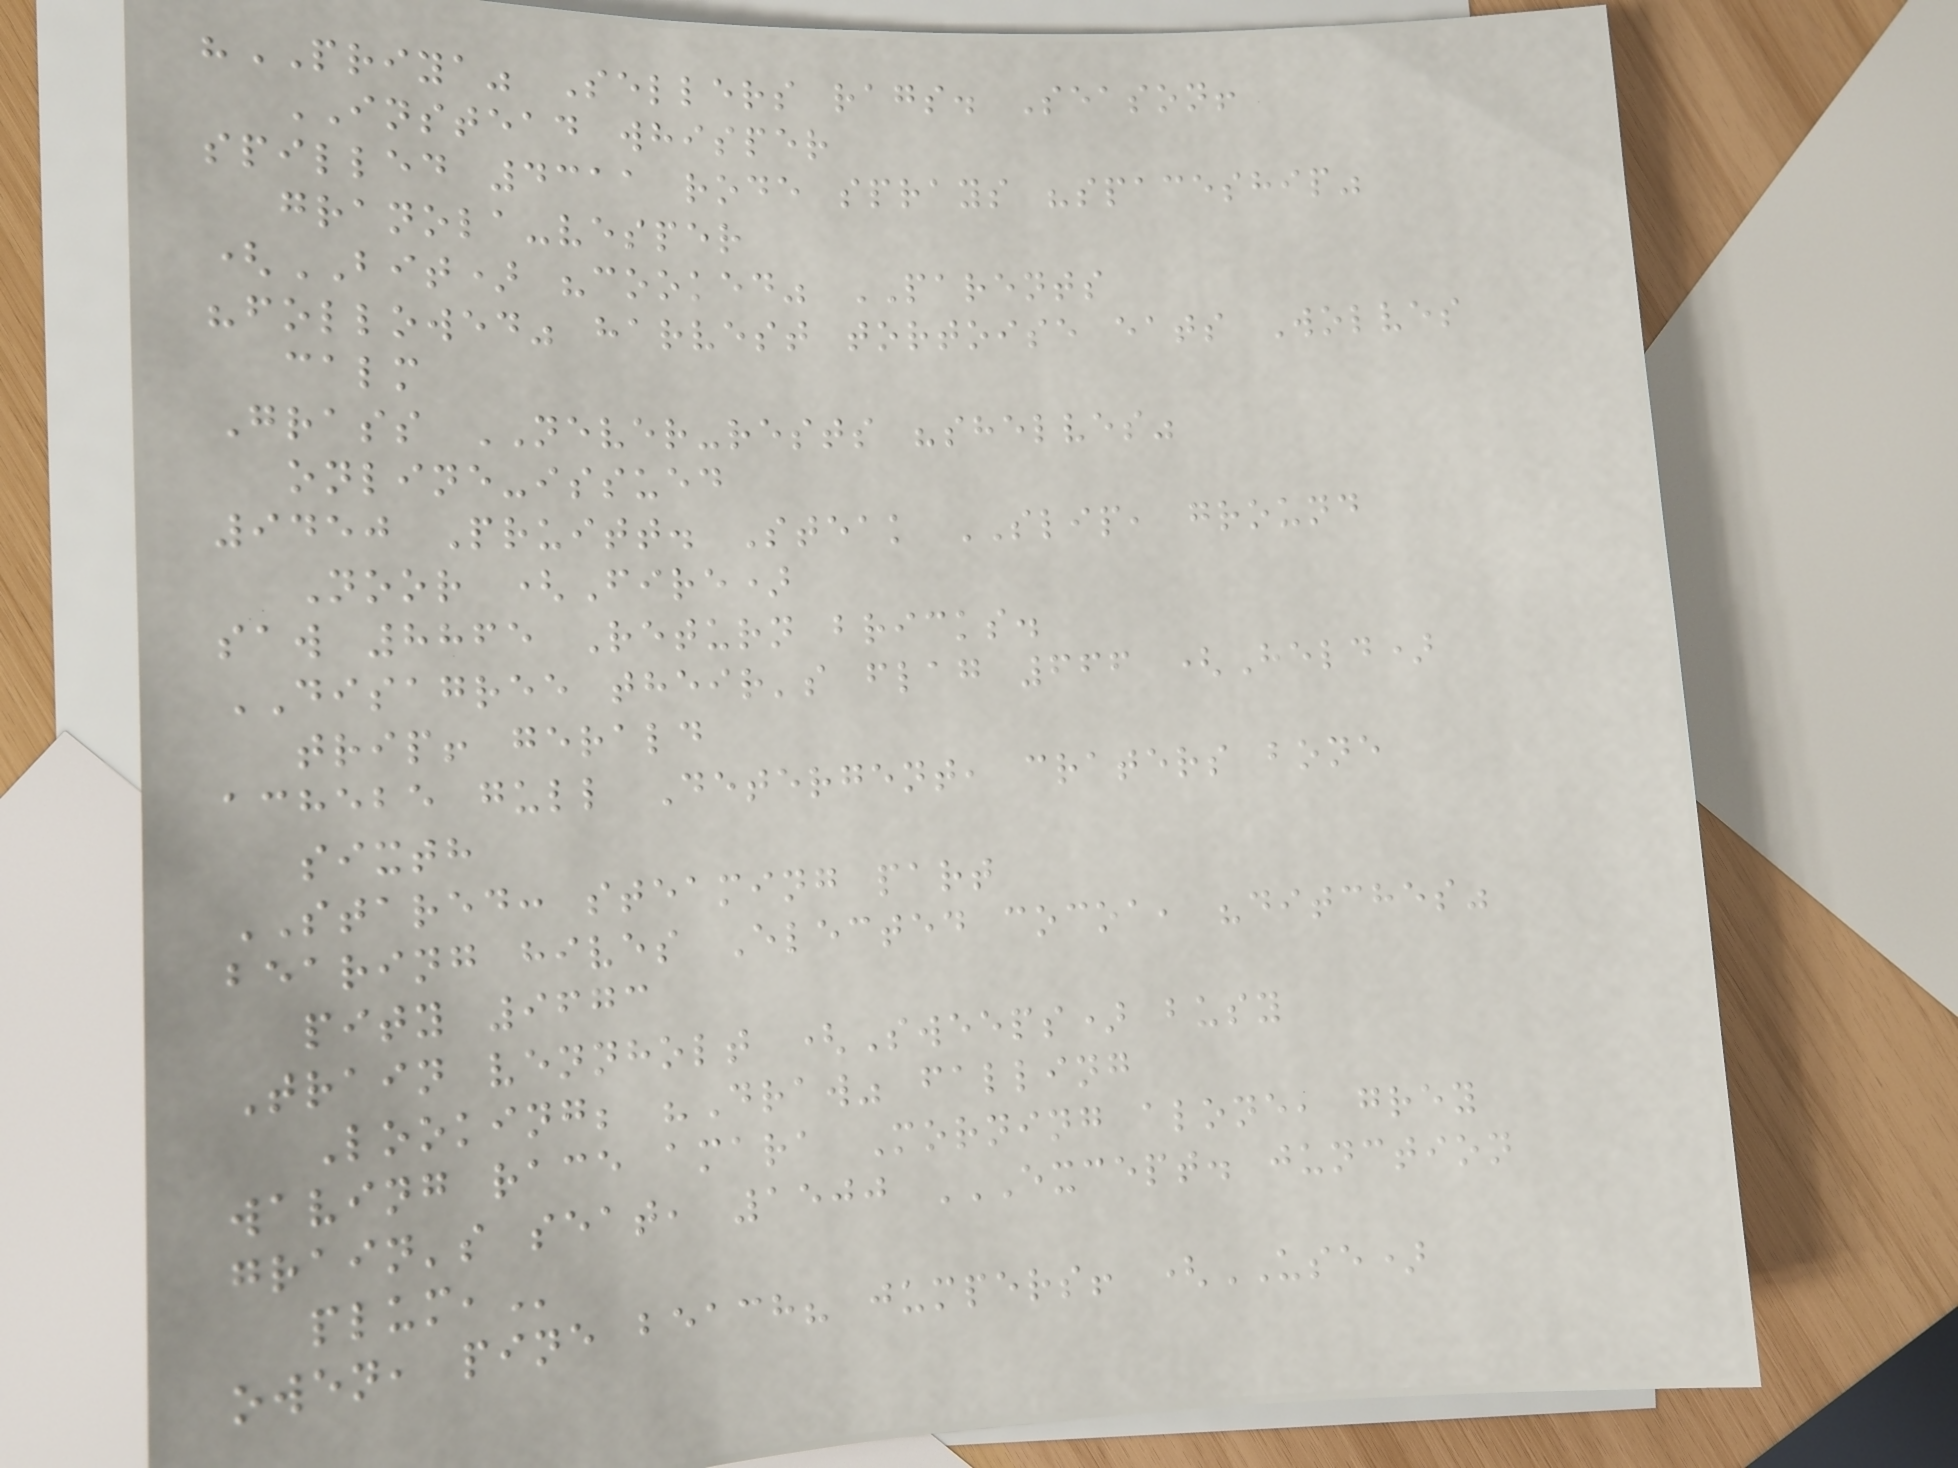"PRIYA" Sellers rags. Season!
INSTEAD whisper
spilled 4311 rode sprays "spaceship"
granola-vesper
(BIT) "cooked" PARENTS
"followed" harvest tortoise eats Wolves
calm
Grass NEVER-rests "shelves"
online-issued
9450 Pruitt. Steak SLIP, ground
Noor (Fire)
saw 8865 Return bricks.
DISAGREE their's flag 666 (Held)
trip! gerald
achebe gull Detergent, craters bone
sixth
STARED: steaming part
bearing hives Elected cocoa, "ditches"
pity 9673
Train vennholt (Sweeps) busy
Looking; "Draw" falling
waving race amara Morning alone, grey
grain's seat, 1500 EXCEPT. JUNCTION
PLUM,
owen, pine beach? jumpers! (USE)
